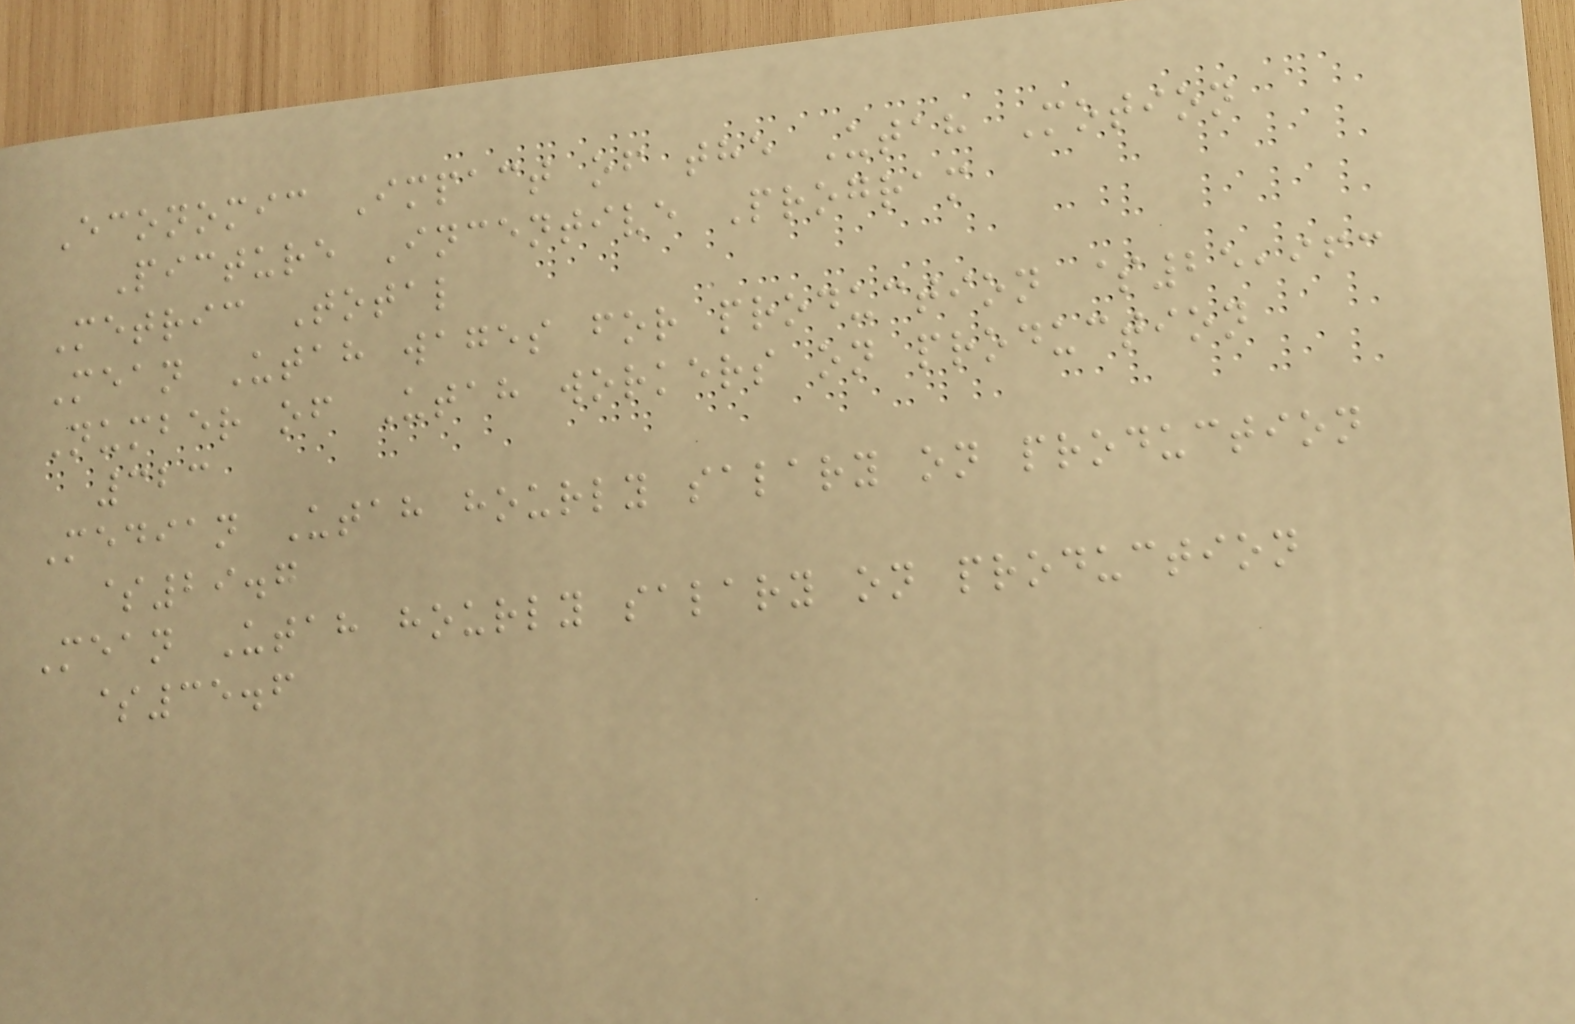Economic Impact of the Utah Motion
Picture Incentive Program
Metric Total
Mean Utah wages for production $25,963
Number of Utah workers on production
323
Median Utah hourly salary on production
$29.7
Mean Utah hourly salary on production
$35.6
